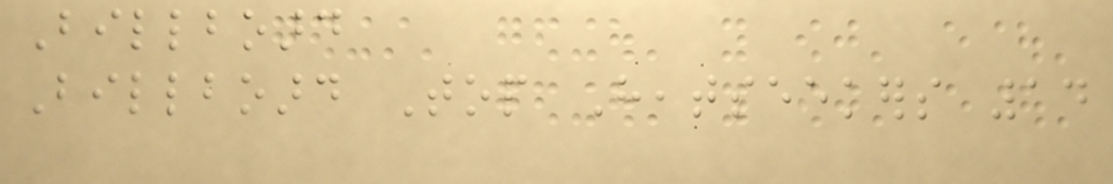Billboard
Billboard Top Heatseekers 14
